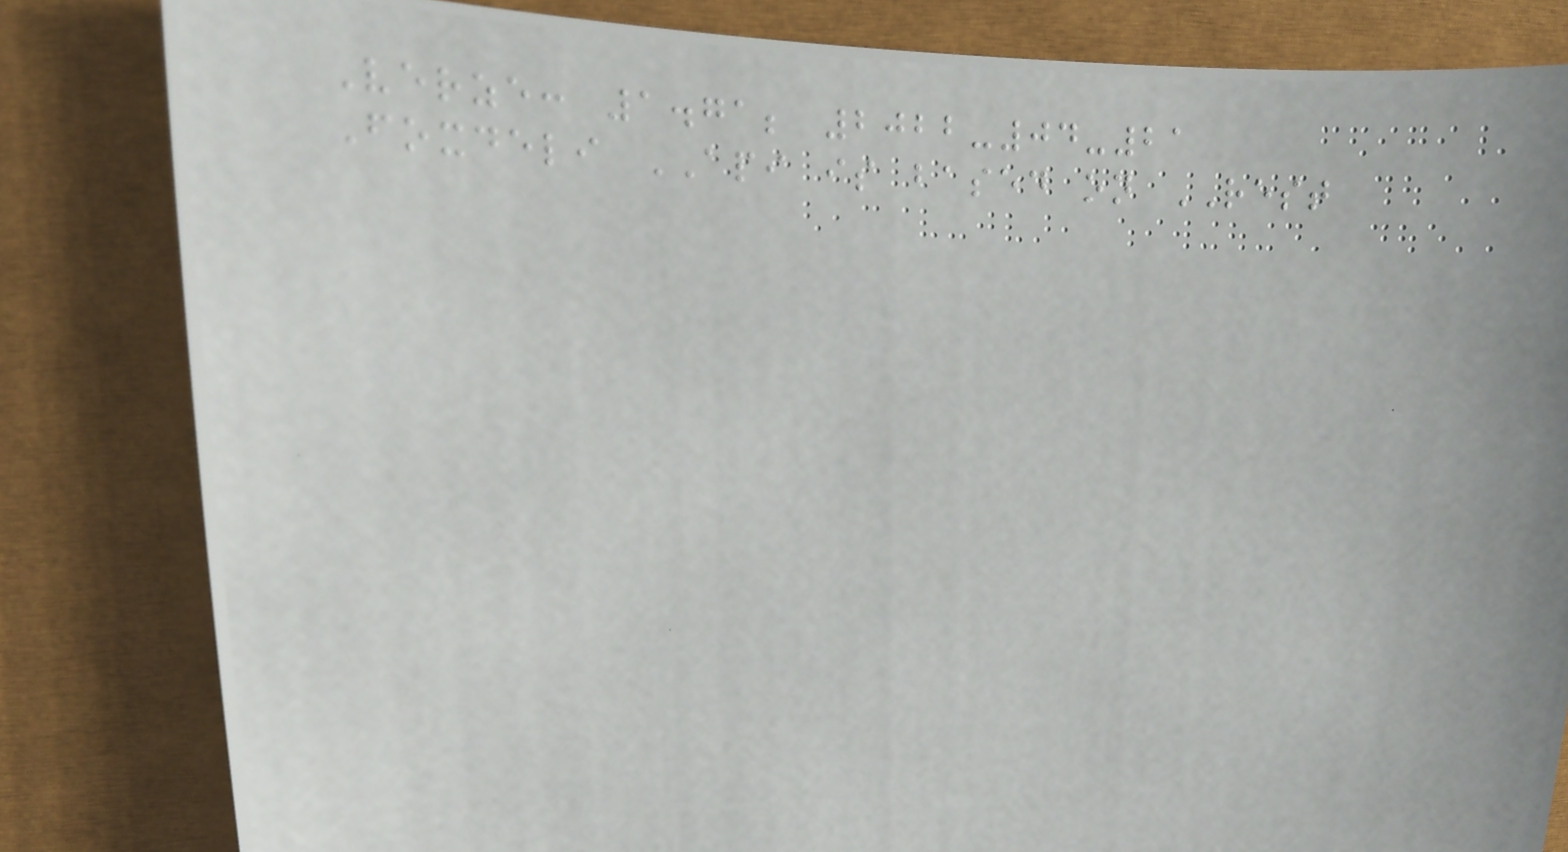Verze: 1.71; 2022-04-21
Foxdeli API is based on REST
